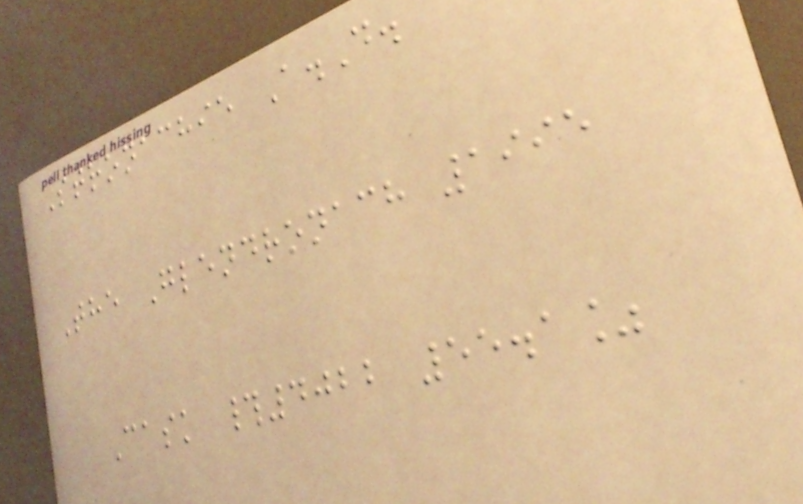Stronachie A.D.
The Glendronach 1995
Cask #4022 55.1%
